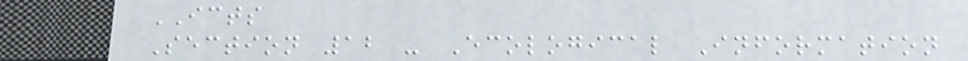ICTS
Section 12 - Ecological Information
